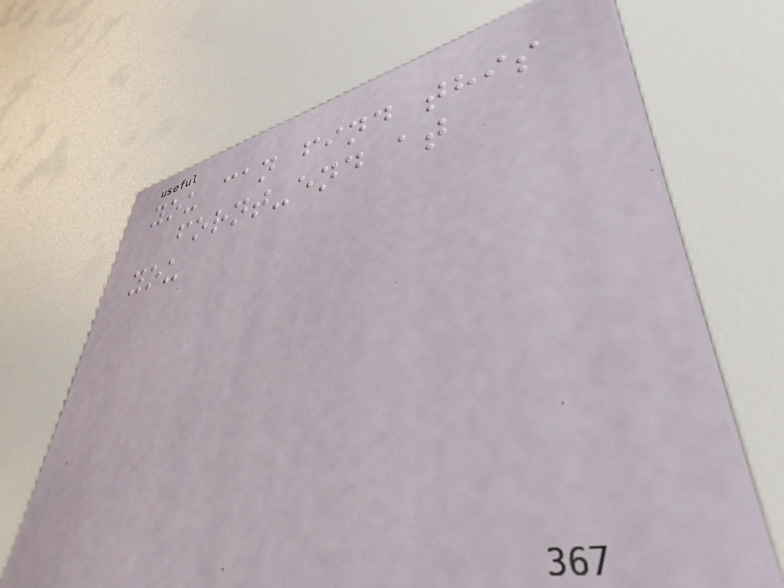you can find this
fornt-end at
you
